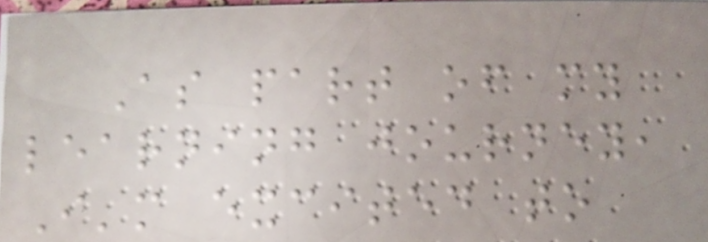As part of my
learning journey,
I'm excited to
